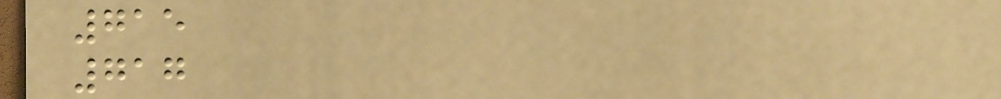715
717
